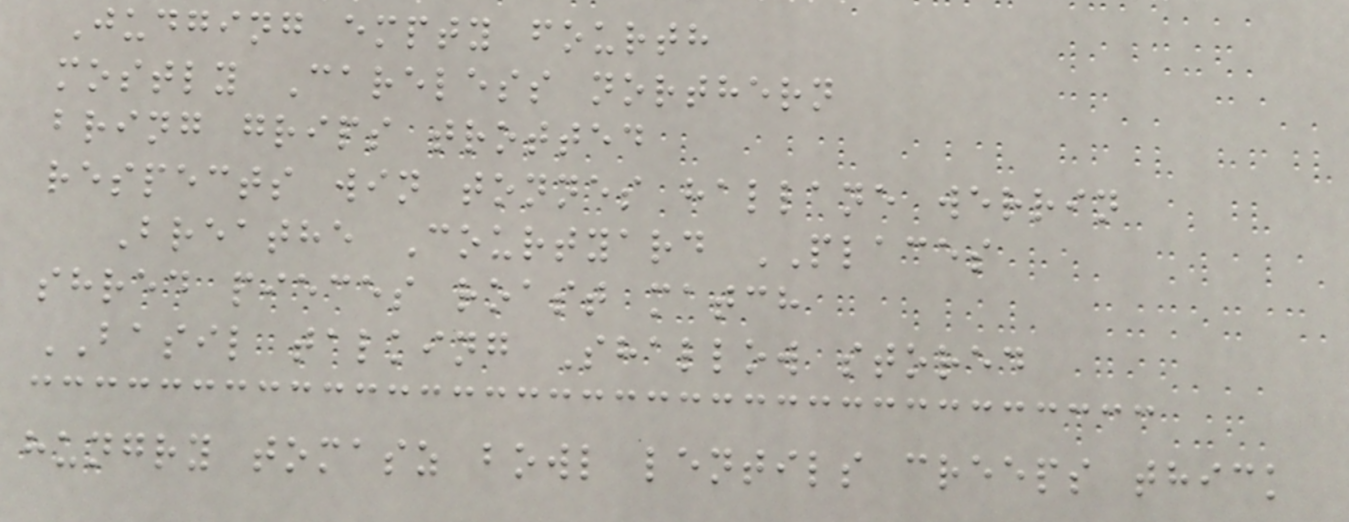Judging empty fourth
mostly Careless northern
bring grips trotted
respects win tonnes hallane werrin
Breathe Courtyard PLACES
shred pieces roast match
BASIL talking Shallow stored
hungry tomasz bowl lentils creeps thick
